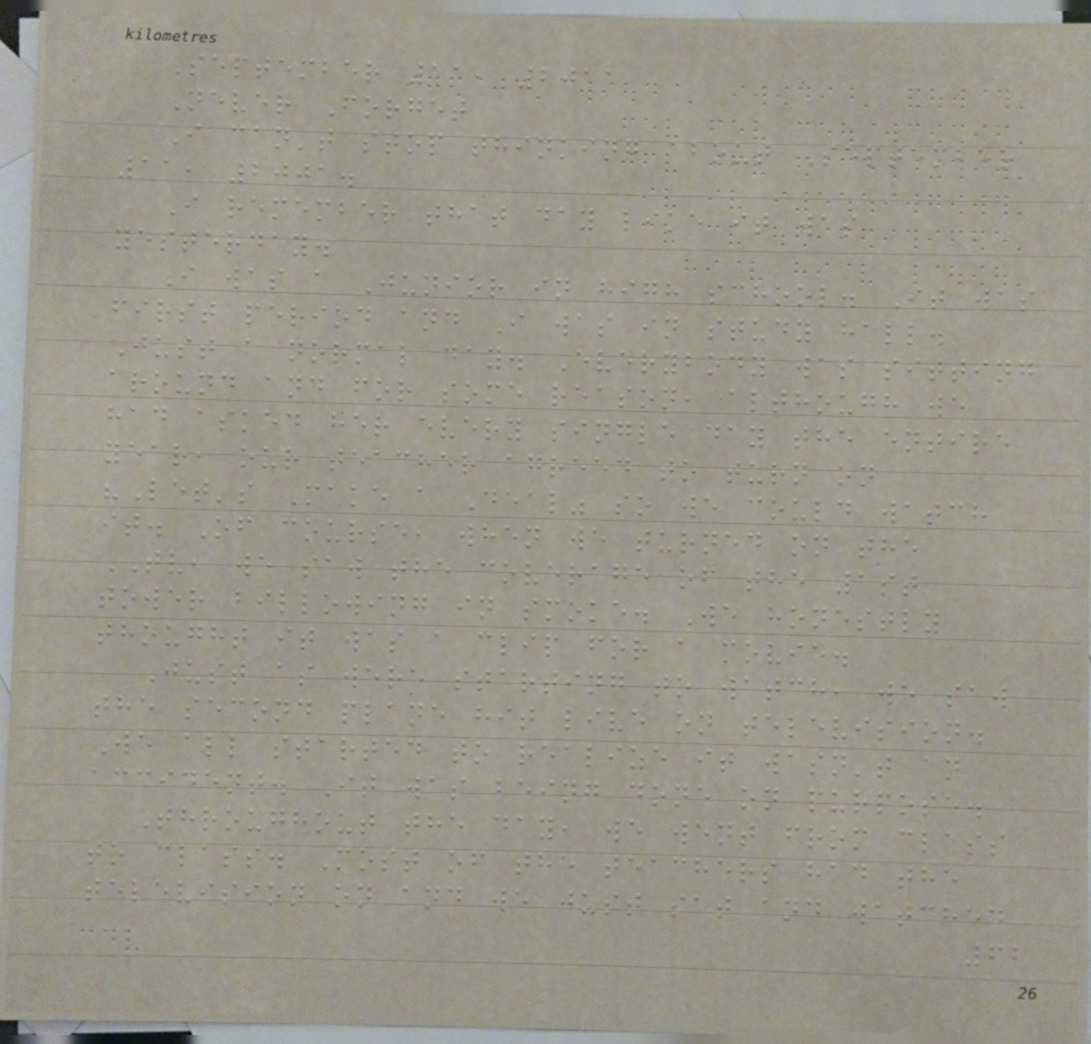September 11, 2011
Never Forget
I can't stop thinking about September
11, 2001.
I remember that day like it was
yesterday.
I was a Junior in high school. It was
first period and I was in study hall.
Just a normal day. Everybody was sitting
around and for some reason, although we
had asked her every single day the entire
year, our teacher agreed to turn on
"Let's Make a Deal" so we could watch
it. Of course, when we turned on the
TV, we saw the coverage of the 1st
tower billowing in smoke. We honestly
thought it was a clip for a movie.
Just as were starting to watch, we saw
the second plane hit live on television.
We all started to realize it wasn't an
accident. It was being done on purpose.
Throughout the day, we went from class
to class. Most of the teachers had the
television on and we just sat and watched
62
